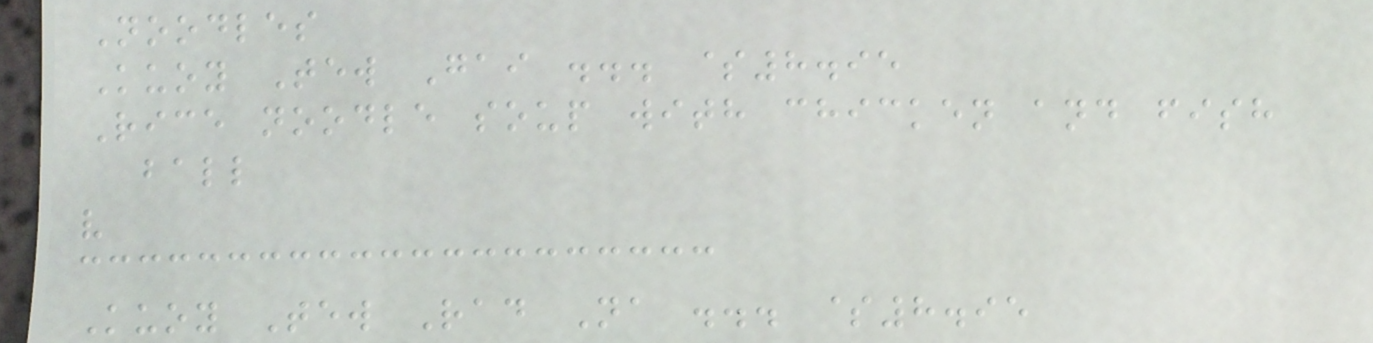Noodles
Kuoy Tew Gai ... $8.95
Rice noodle soup with chicken and fish
ball
v
Kuoy Tew Rad Na ... $8.95
